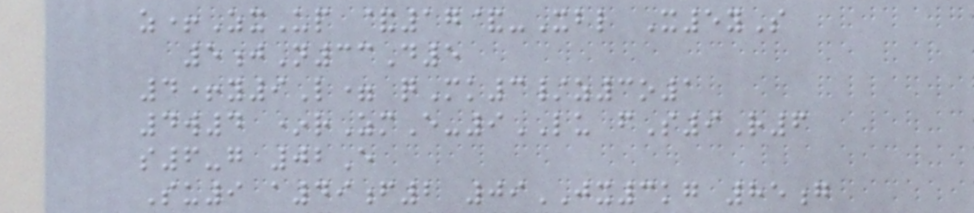z+ZxUp &17&-Xbl X5yS
5jN33D5
4+y9L= qMk3/z3o1
4w4 *rZmE-9LU fS9R6
s6-g 02E
Su9 a49f2 09JX3kg 85g
